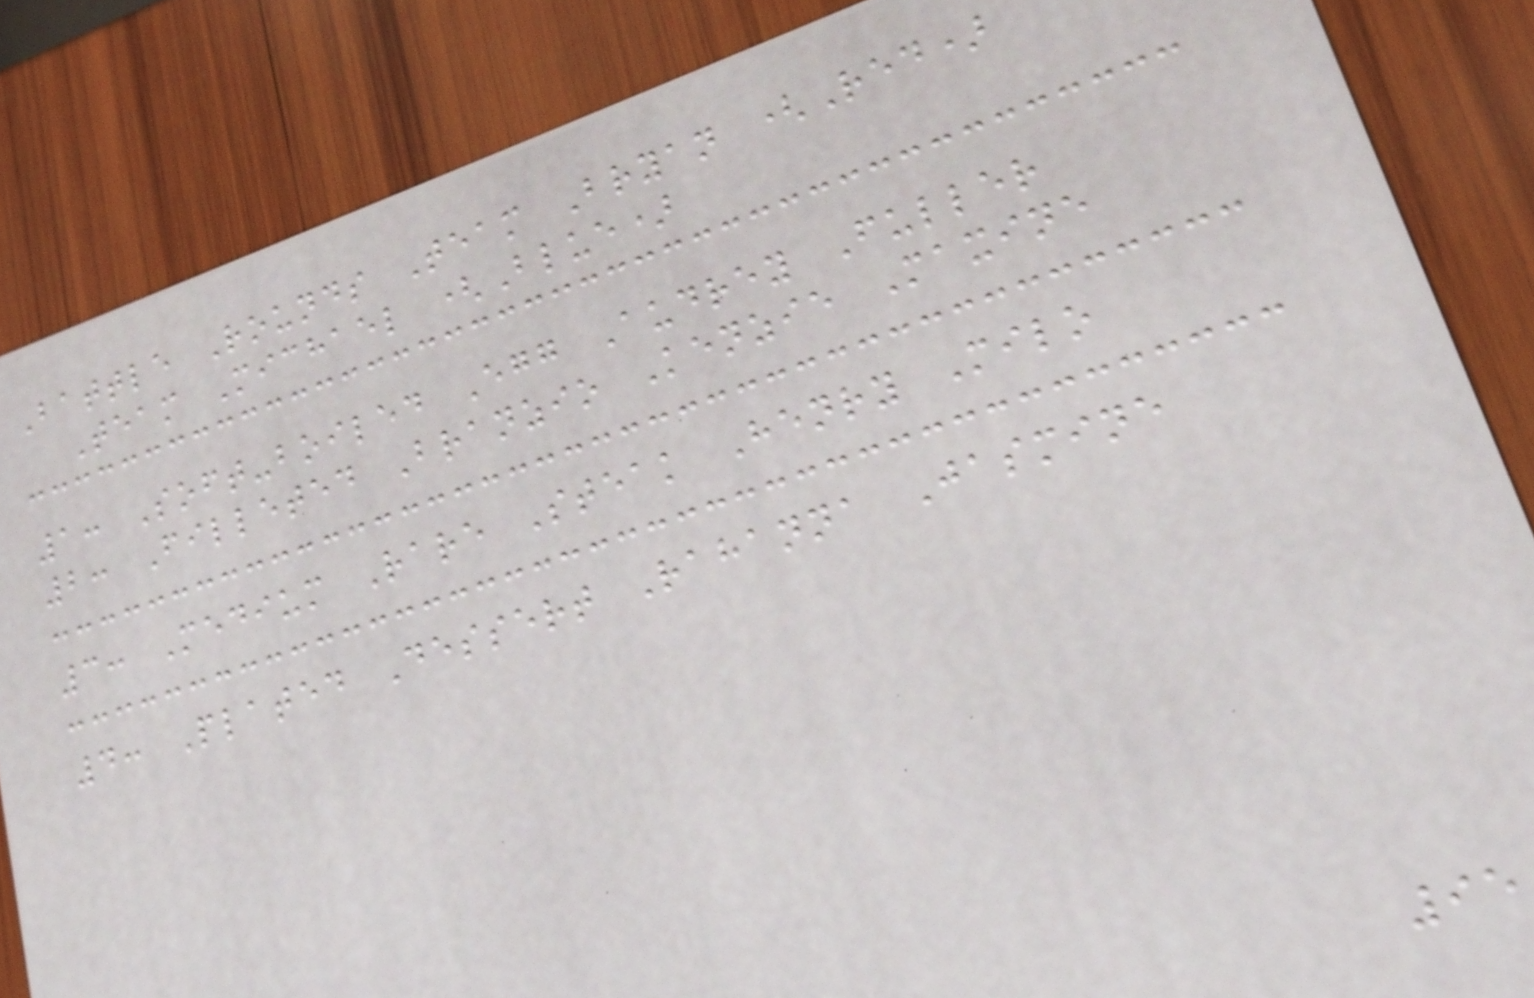Battle Rounds Team Bryan (Red)
Team Michael (Blue)
1: Soft-boiled Egg Audrey Fuller
2: Filleted Branzio Kenzie Maxine
3: Medium Rare Steak Henry Milo
4: Plated Dessert Rahanna Jasmine
95
